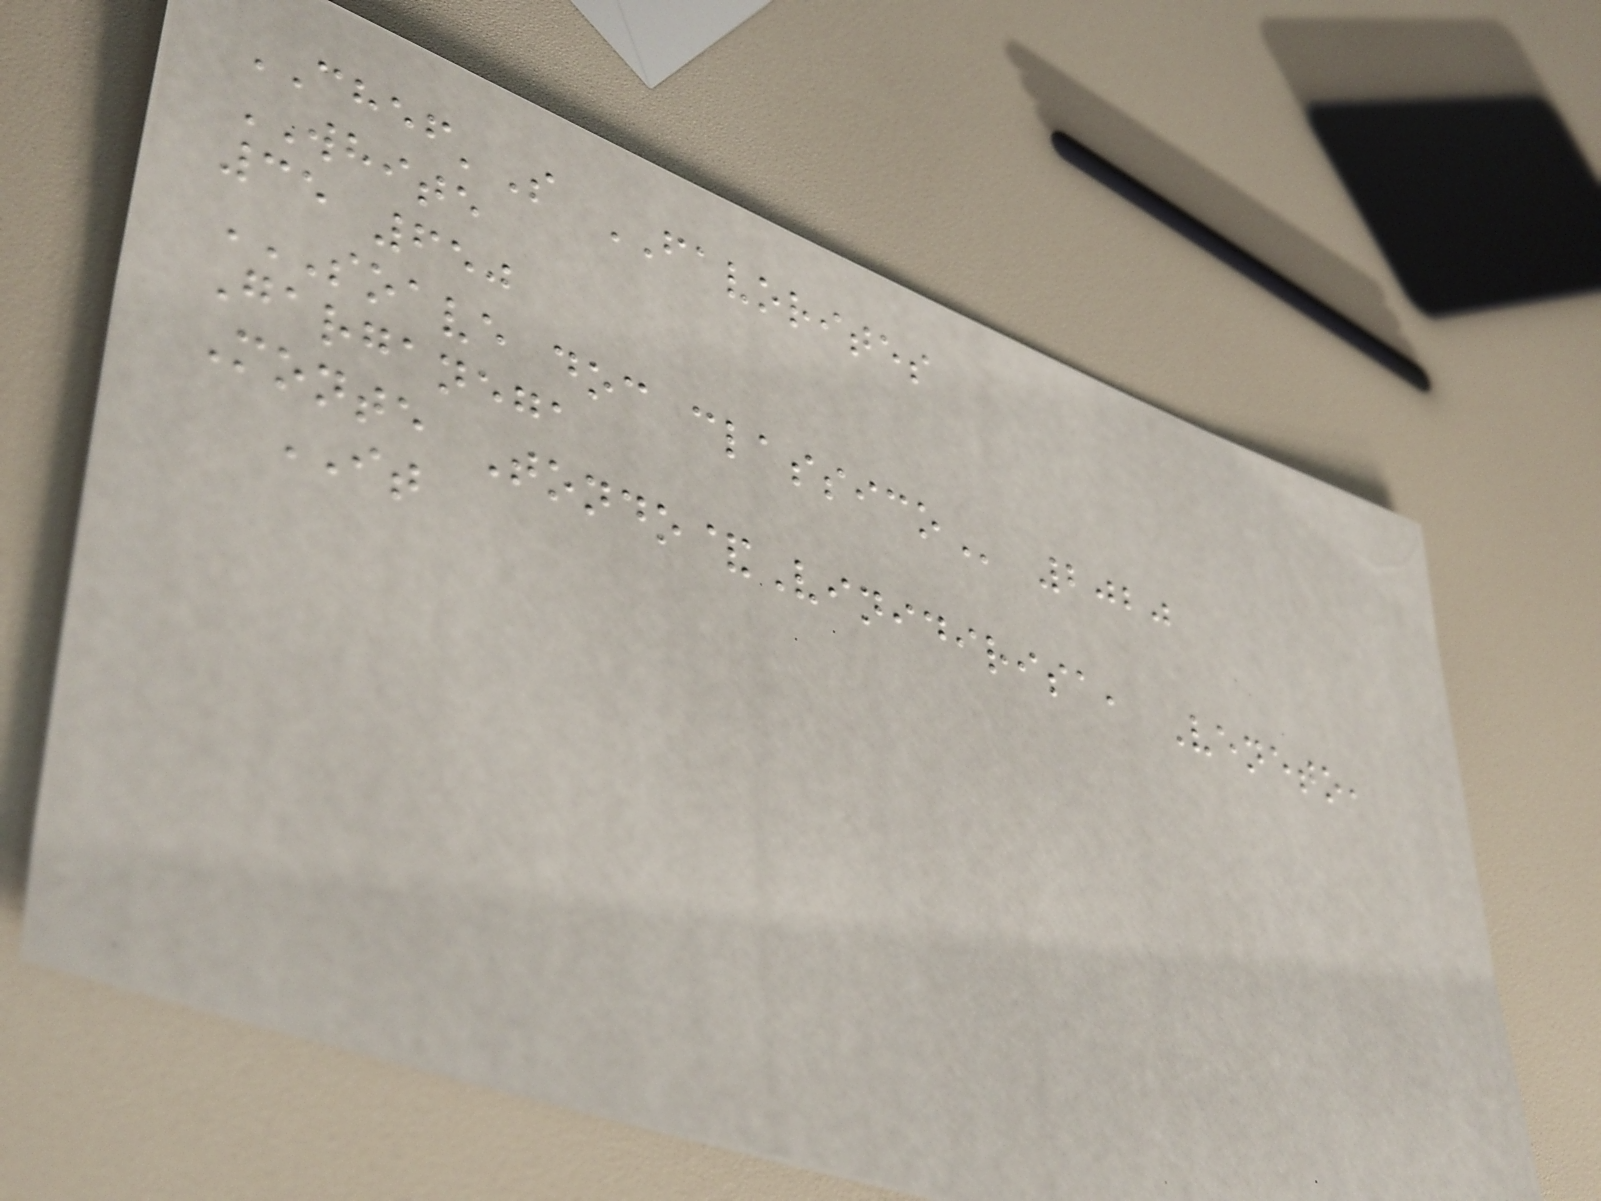CHEF'S FAVORITES
WHITE
35 650
SOAVE DOC CLASSICO 2020
Garganega
Monte Tondo&Vinidirisa, Veneto,
IT
